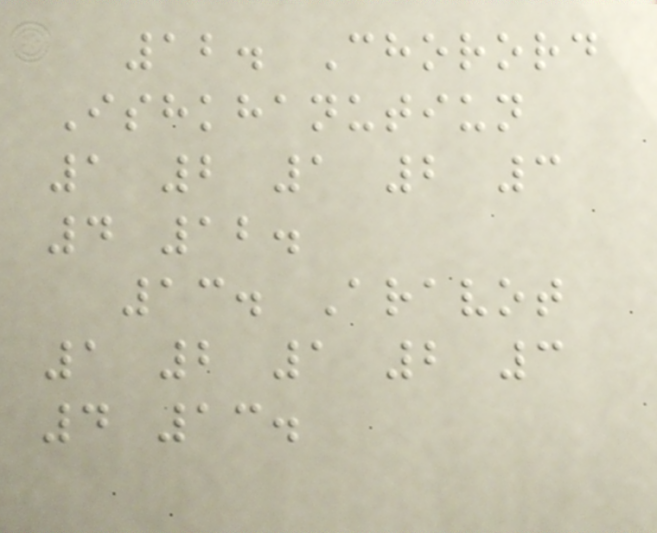12. Chorord
Ishkhanutiun
1 2 1 2 3
4 12.
13. Aravot
1 2 1 2 3
4 13.
